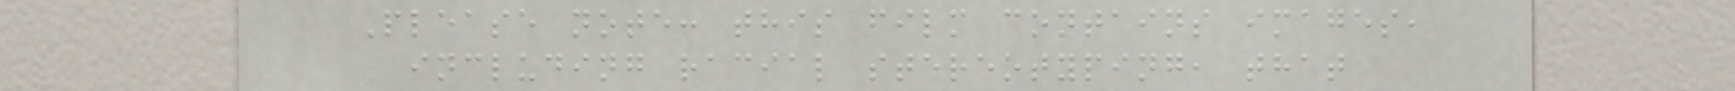Please note: this film contains images,
including racial stereotyping, that
